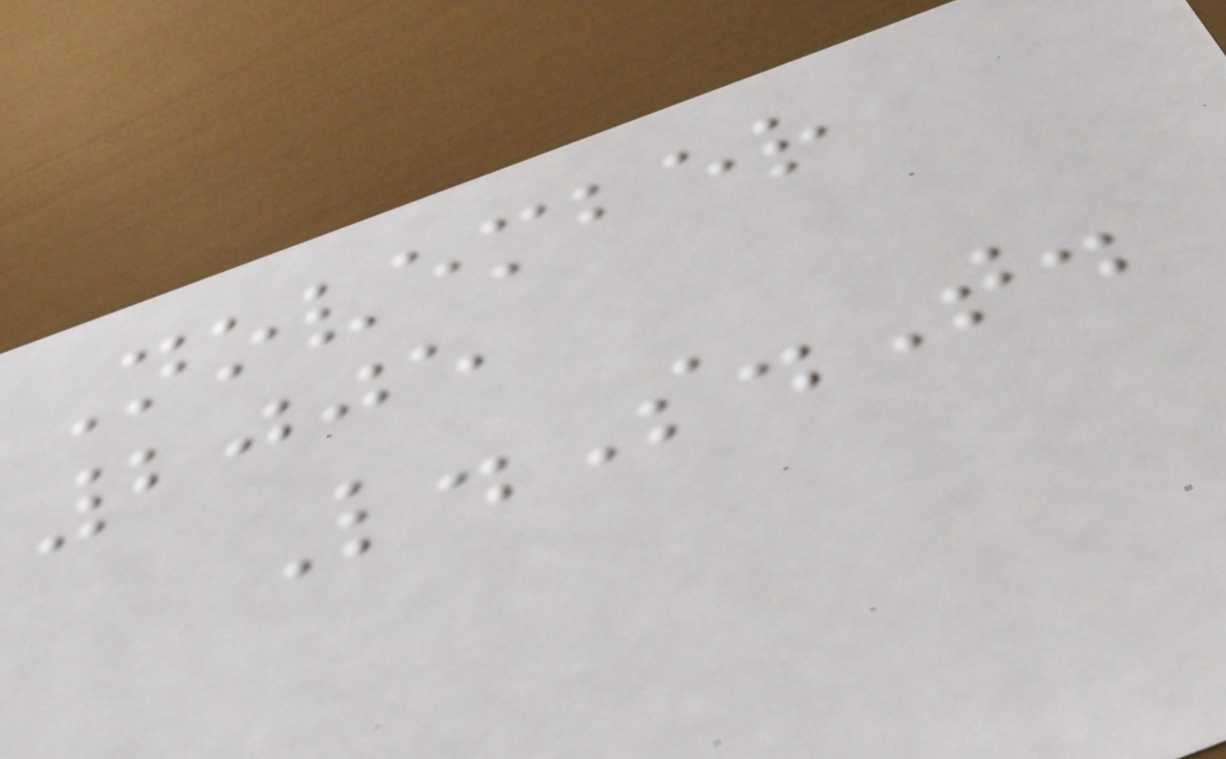November
2005
L.S.T.
